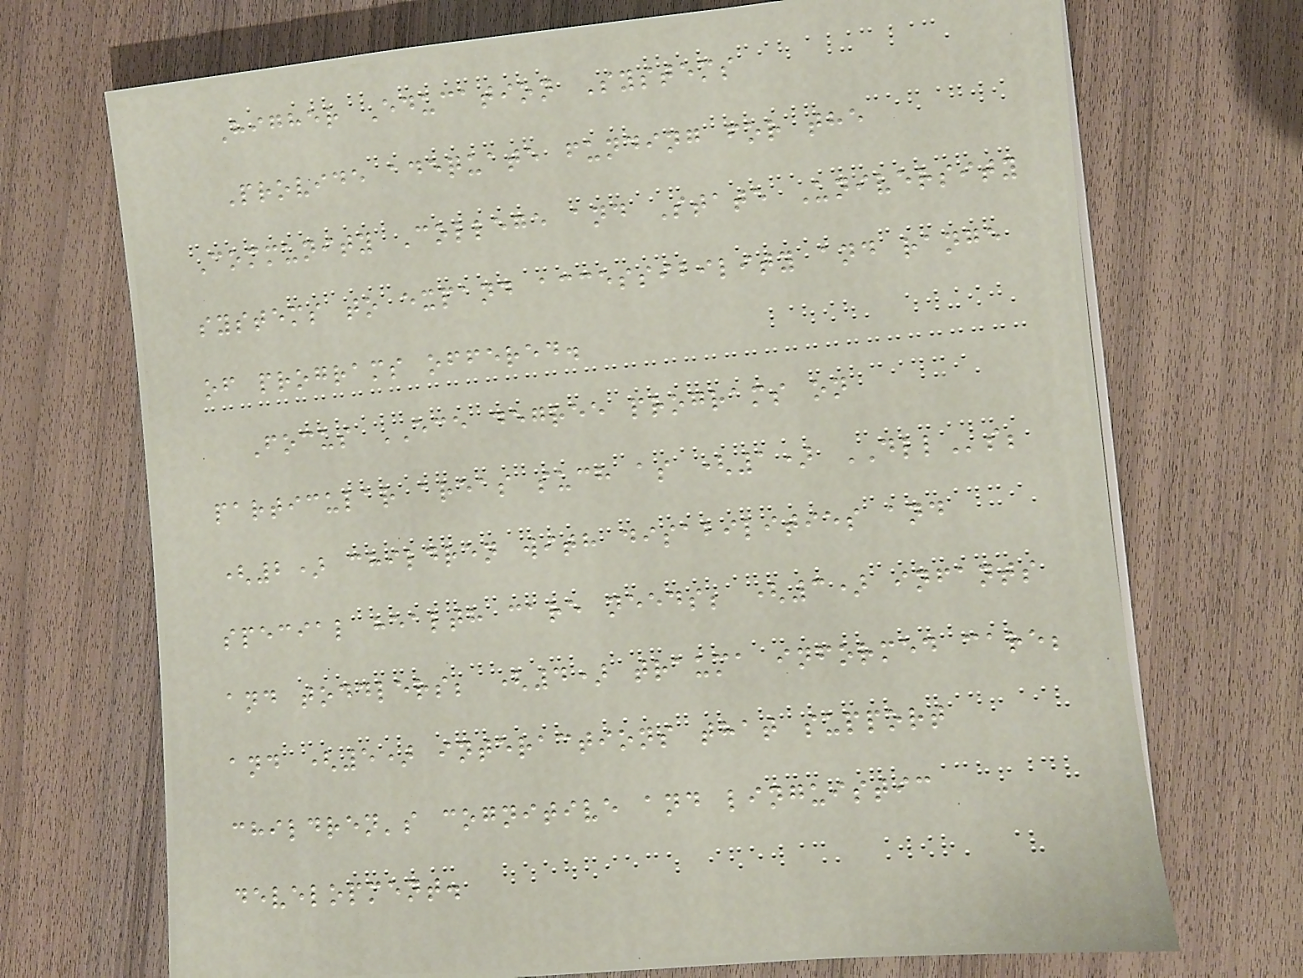Higher Education Systems
Provide adequate funding for the
Community College and State University
systems to expand accessibility and range
of programs offered.
Focus ECE degree programs on
particular areas such as (1) DLLs;
(2) children with disabilities and
special health care needs; (3) infants
and toddlers; (4) trauma informed care;
and (5) interactions that support
children's cognitive and linguistic
development.
